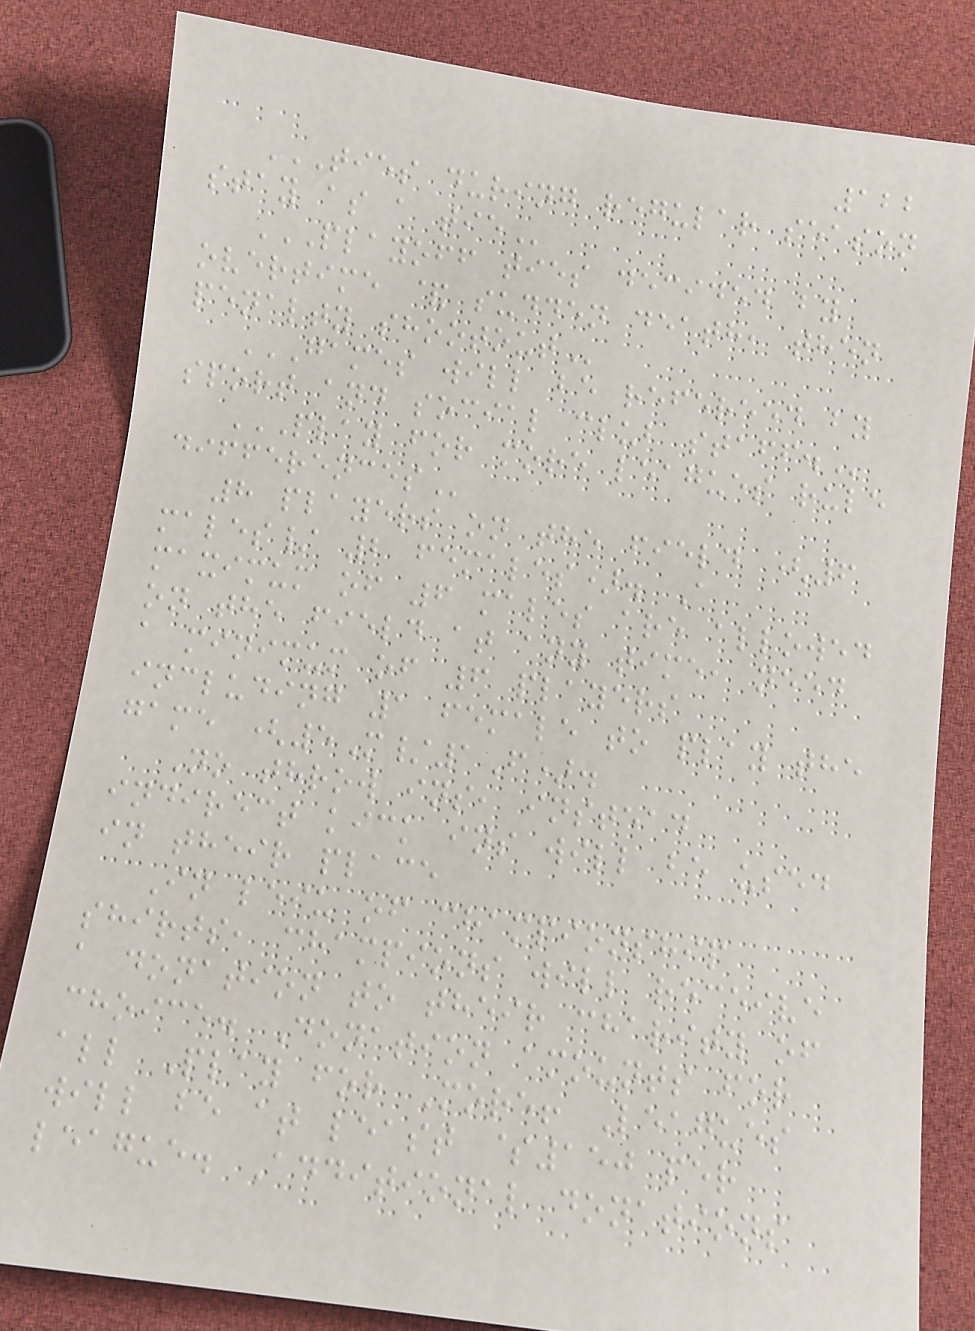122
TIES DURING REGULAR SEASON
STAY AS A TIE
PLAYOFF TIES DECIDED BY
OVERTIME & SUDDEN DEATH, THEN
PENALTY SHOOTOUT
GAMES WILL BE REFEREED BY
SPORT AND SOCIAL CLUB STAFF.
PLAY FOR MORE LEAGUES RULE
DIFFERENCES
8 players on the field (6
males/ 2 females). A
maximum of 6 males are allowed
on the field at any time, need
a minimum of 6 players
including 1 female to play the
game (5M/1F).
No throw ins, instead
indirect kick ins will be used
in their place
In leiu of championship
shirts, champions will receive
a donation to their charity of
choice. Donation amounts for
all Play for More! Leagues
will be at least $150 per
league. Additional donations
